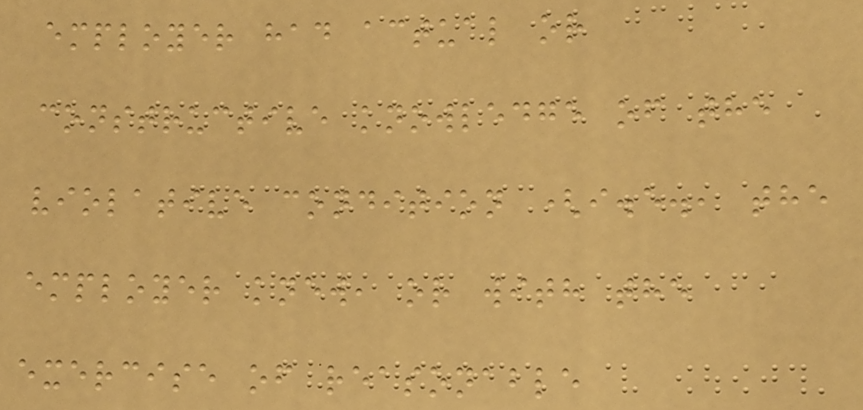employer had actual or
constructive knowledge of the
violative condition (i.e., the
employer knew, or with the
exercise of reasonable
